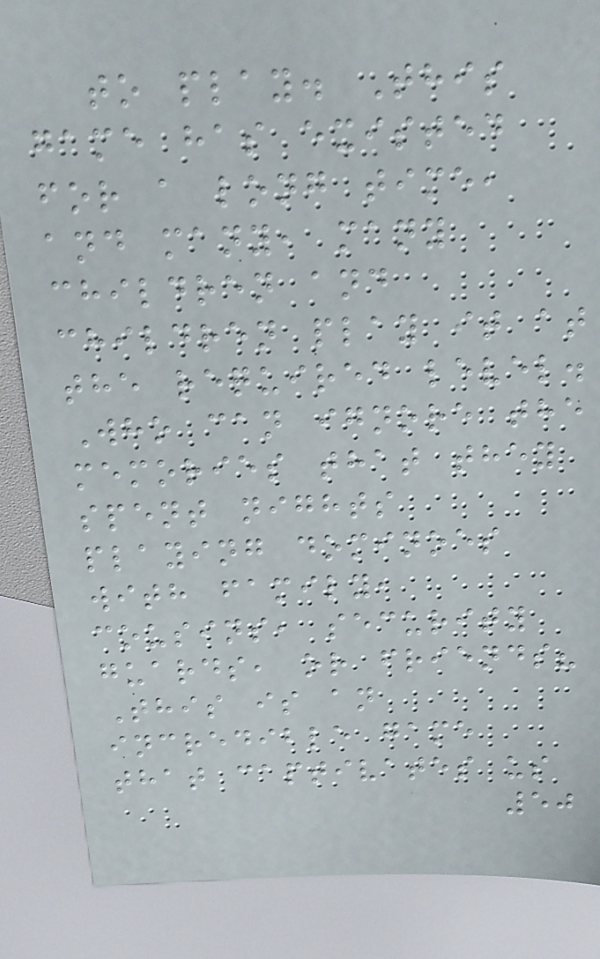to play. This
game has existed
for a long time,
and many, many
children and
children play it at
the required level.
Who can ignore the
memories that they
spent nights
playing dominoes
with family,
cousins, security
guards, or friends?
This is an
incredible game
that captivates us
50
